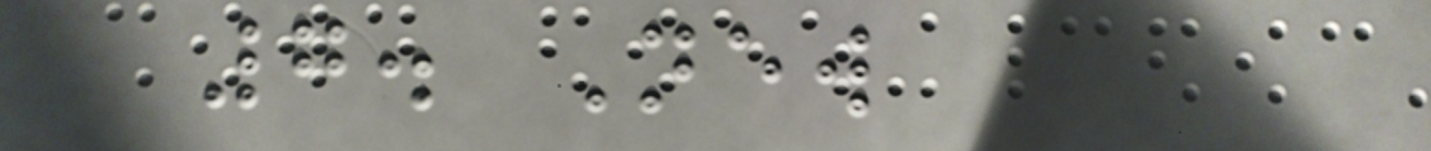7. New
